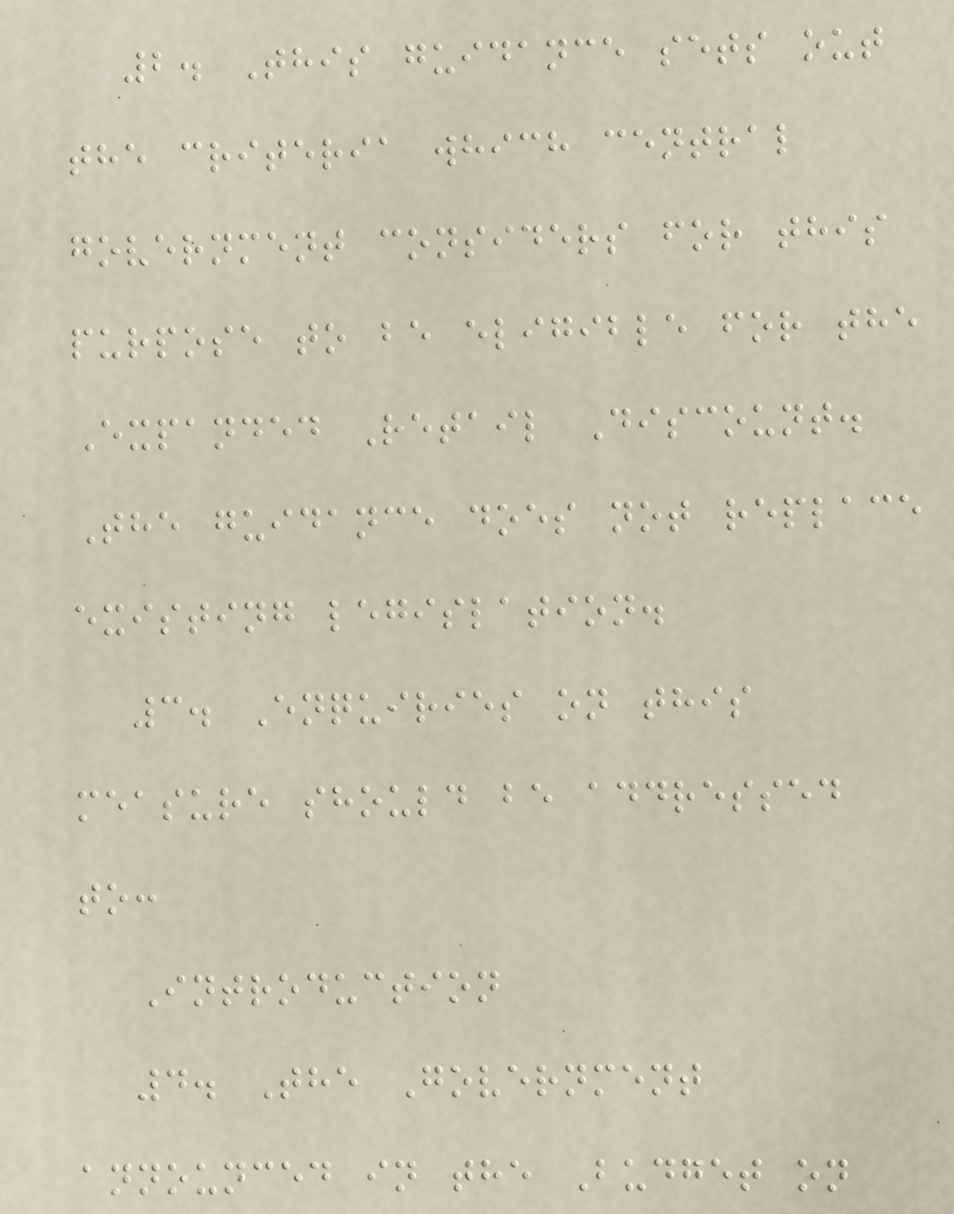2. This guidance sets out
the criteria which central
government considers for this
purpose to be eligible for the
Expanded Retail Discount.
The guidance does not replace
existing legislation.
3. Enquiries on this
measure should be addressed
to:
Introduction
4. The Government
announced in the Budget on
